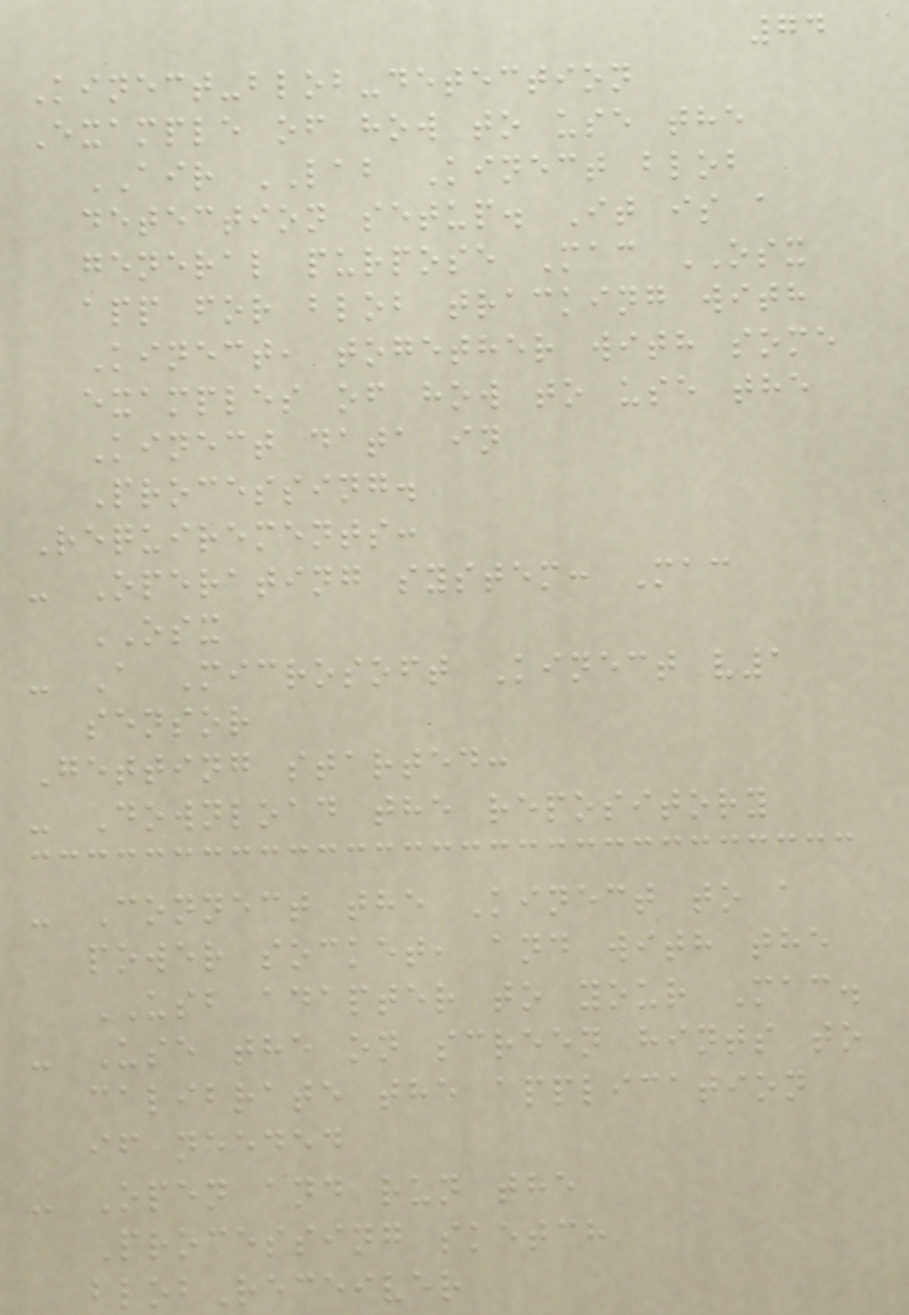74
Kinect-blob-detection
Example of how to use the
AIR LAB Kinect blob
detection setup. It is a
general purpose Mac OSX
app for blob tracking with
Kinect, together with some
examples of how to use the
Kinect data in
Processing.
Requirements:
- Operating system: Mac
OSX
- A Microsoft Kinect v1
sensor
Getting started:
- Download the repository
- Connect the Kinect to a
power socket, and with the
USB adapter to your Mac.
- Use the on screen hints to
calibrate the application
if needed
- Open and run the
Processing sketch
blobReceiver
